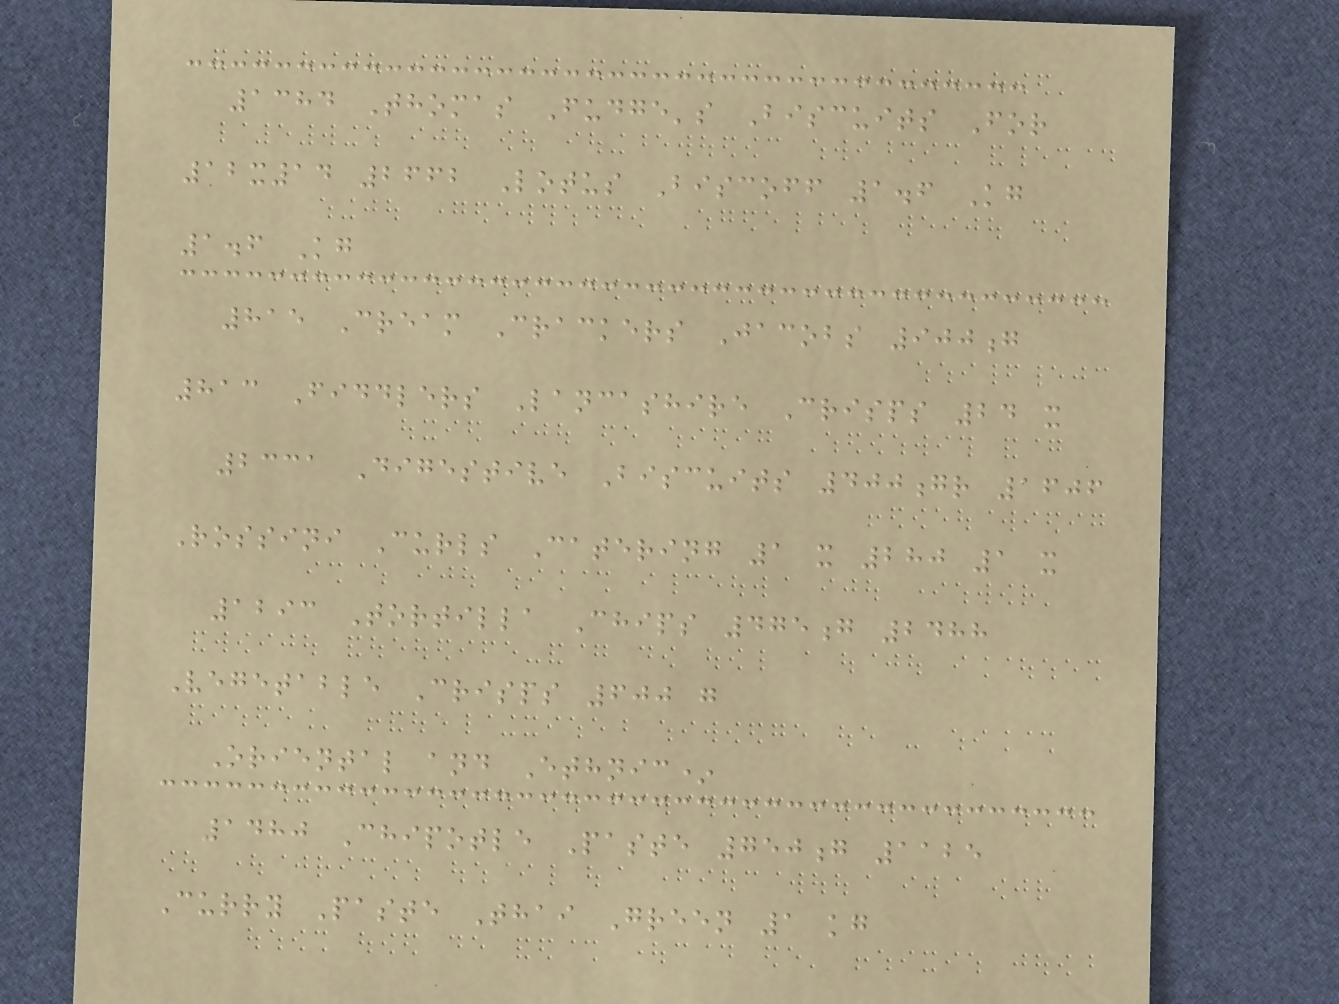1384 Thomas Fudge's Biscuits For
12x14 2662 Lotus Biscoff 1.6 Kg
1.6 Kg
815 Cream Crackers Jacobs 900g
813 Fiddlers Lancashire Crisps 24 x
2331 Digestive Biscuits 400gr 1606
Rossini Curls Catering 1 x 280 1 x
1293 Tortilla Chips 475g 2488
Vegetable Crisps 600 g
Oriental and Ethnic*
1480 Chipotle Paste 750g 1125
Curry Paste Thai Green 1 kg
